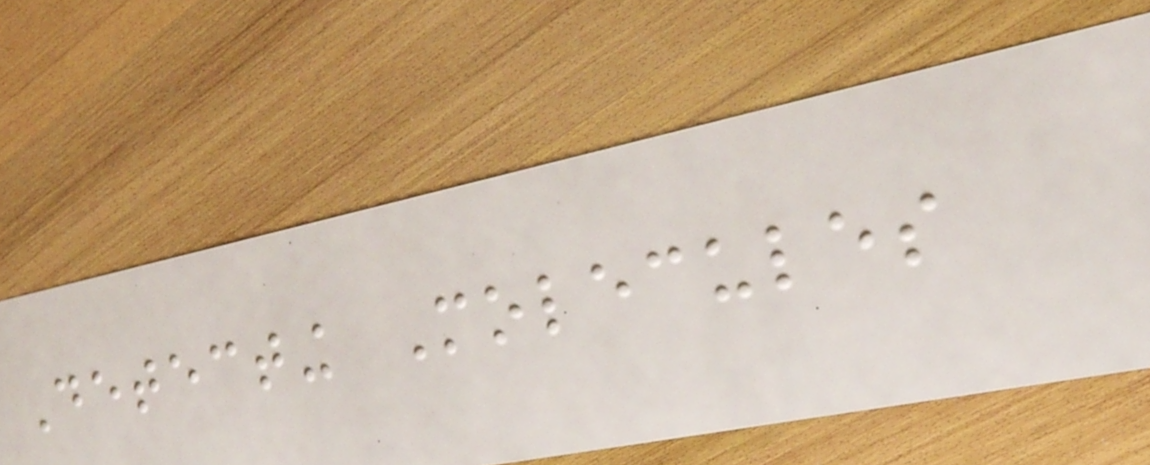Detecting Molecules
